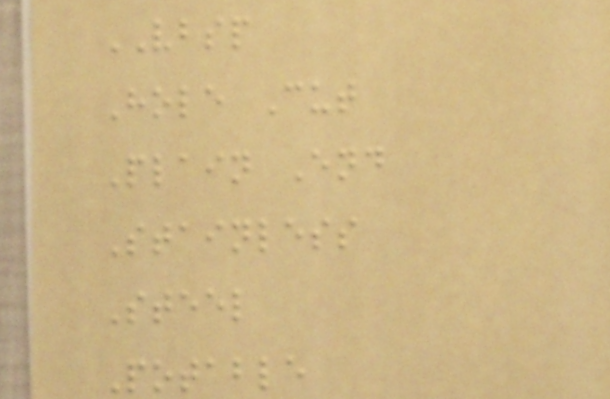VBSP
Hole Cut
Plain End
Stainless
Steel
Potable
